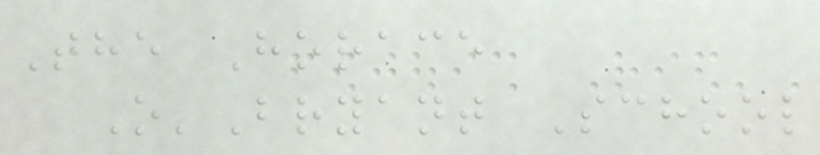The Horace
O'Bryant School
